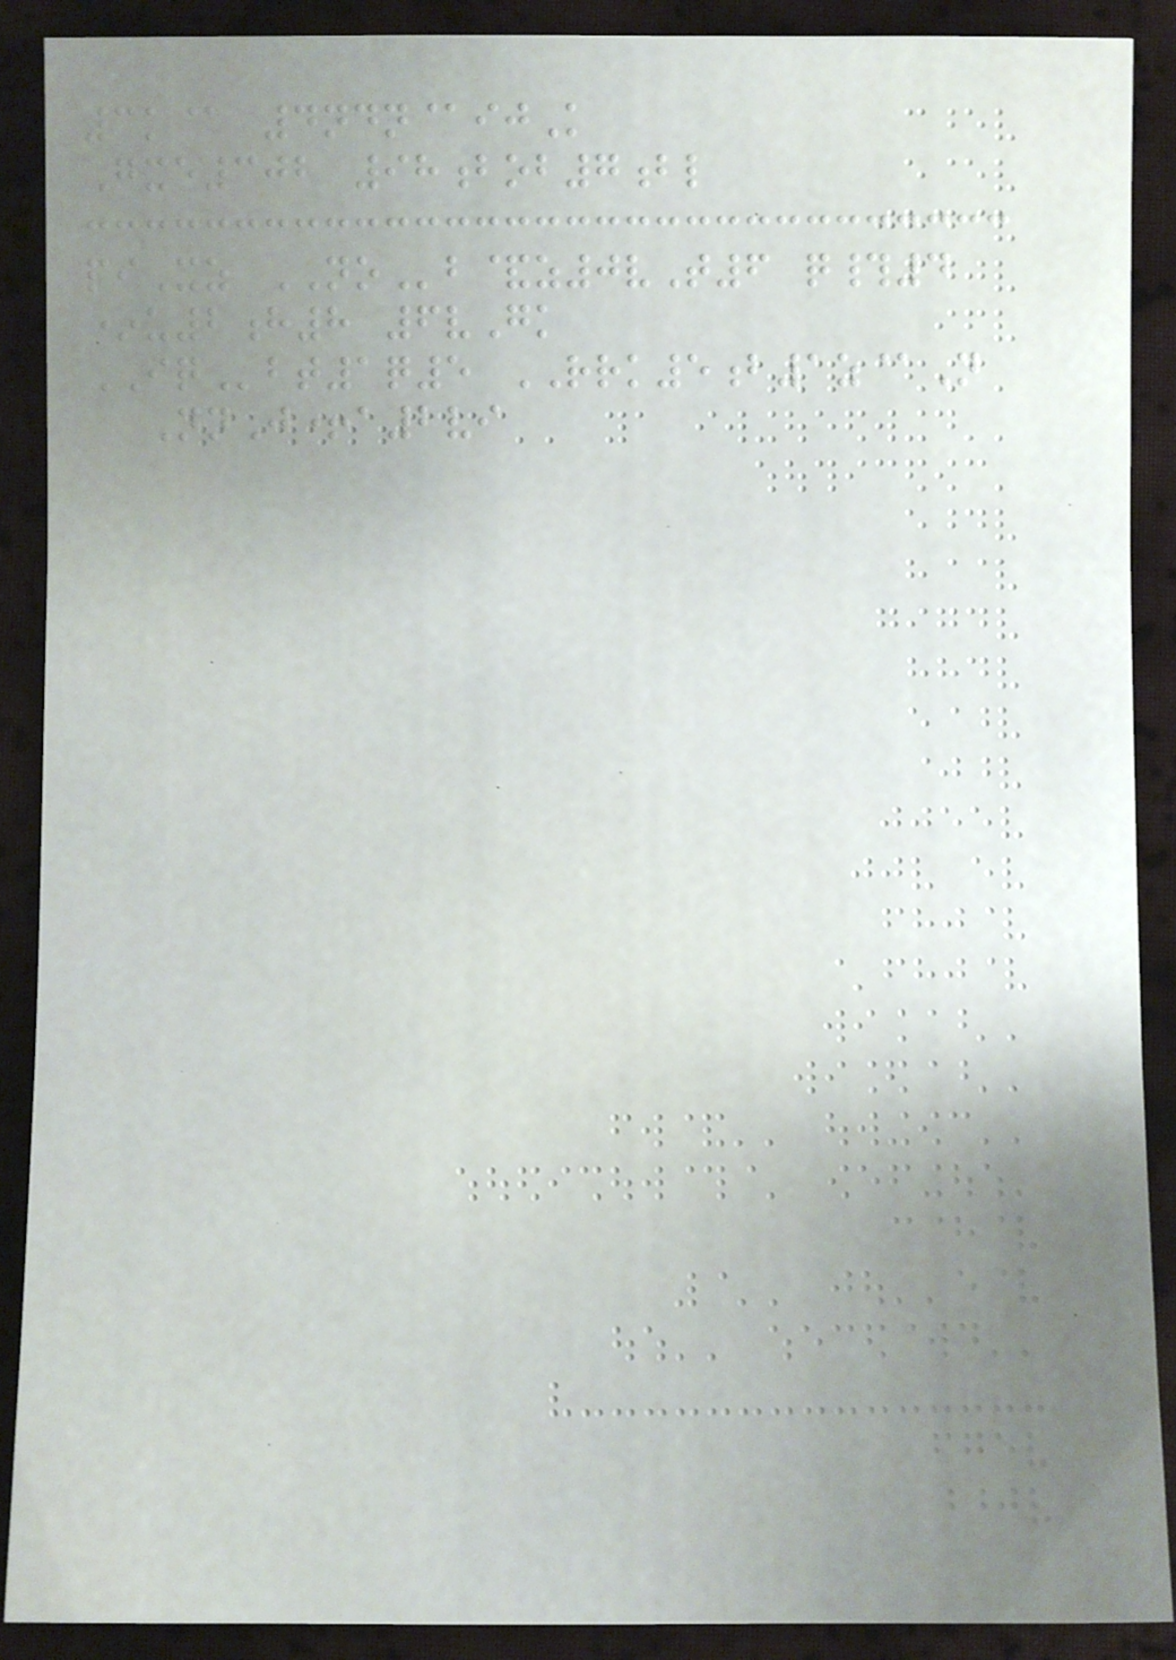3k@ 4ndn@ijK
Gxe302 98bob7bl
piXz NOb&z0vT6 q#4
*u2h8 6vGk
IQbt1q5 RRK5b1z@N
NnJ+a2vi
